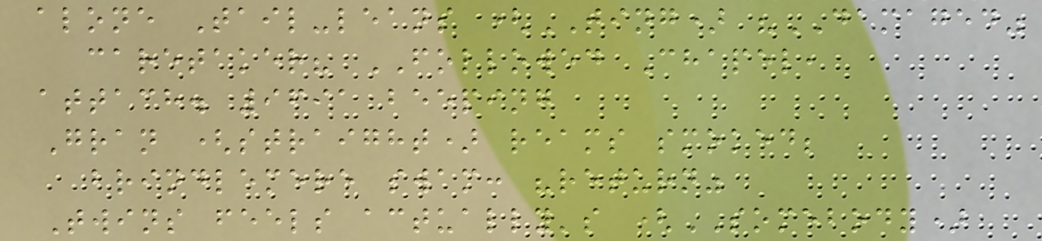alone Tail-leans (TING) "DAMAGED"
caretaker? FOLLOWED Chapel,
attach. 9691 beeping
Gran (straight) reams smoked;
brindlemere swam: "return"
Twins feels actually's (SOMEBODY)
